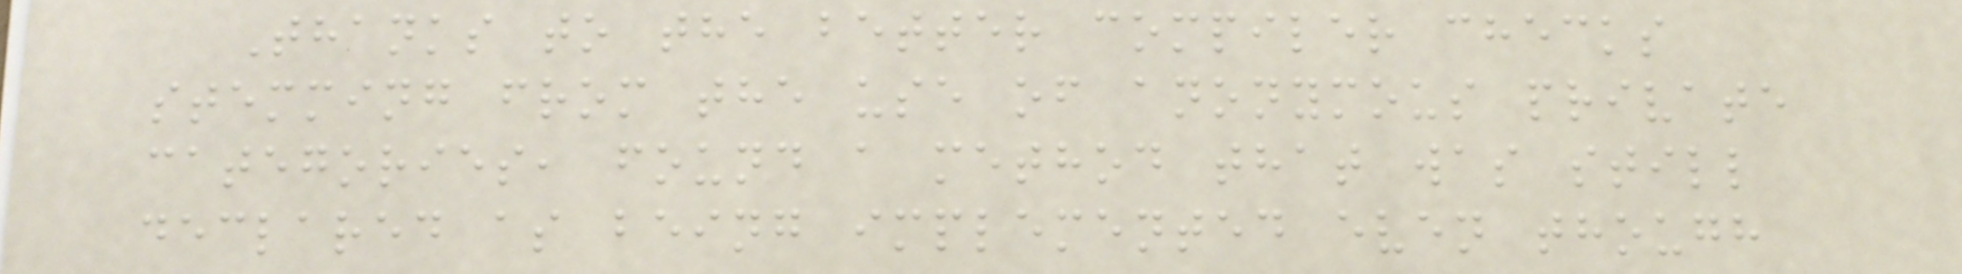Thanks to the better compiler checks
stemming from the use of anonymous private
categories, found a method that was still
declared as being implemented even though
